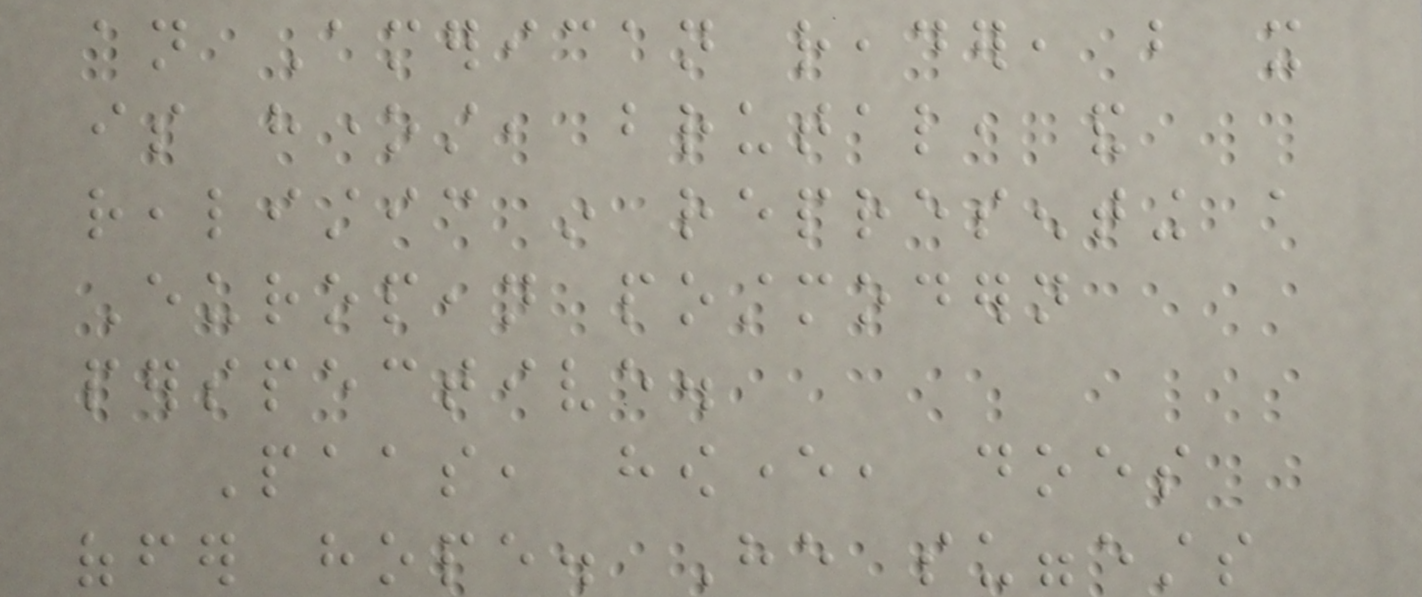an American reader, but it
is honest, brutal, and
realistic in representing a
European postmodern
perspective.
Paas, however, does
offer hope. He suggests
